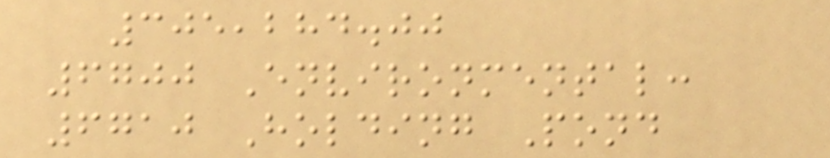305,284.00
6700 Environmental:
6710 Holding Pond
